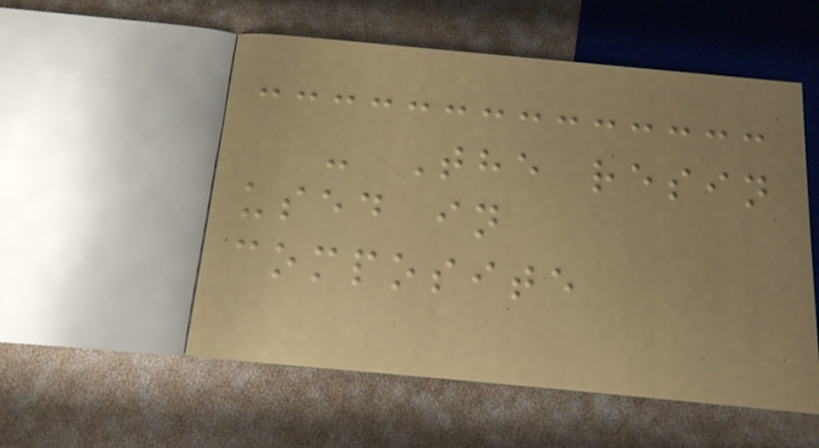- The resin
used in
composite
